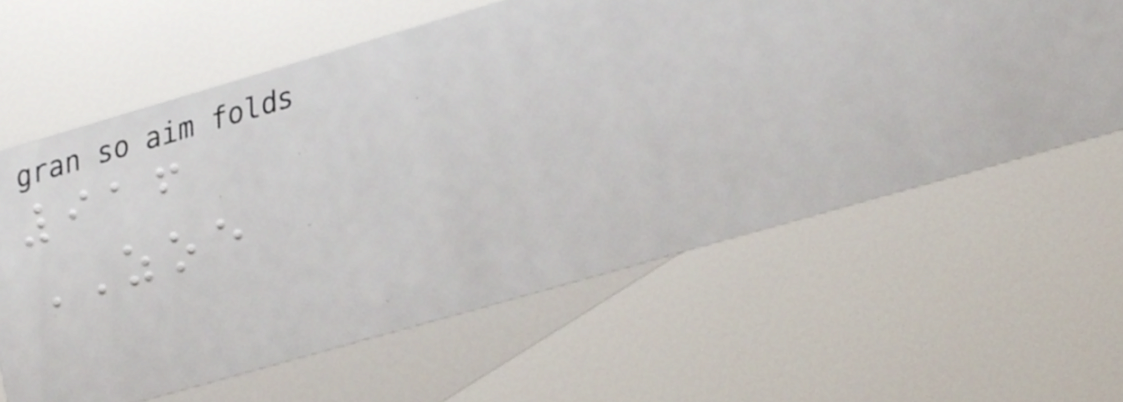916
ZOE
